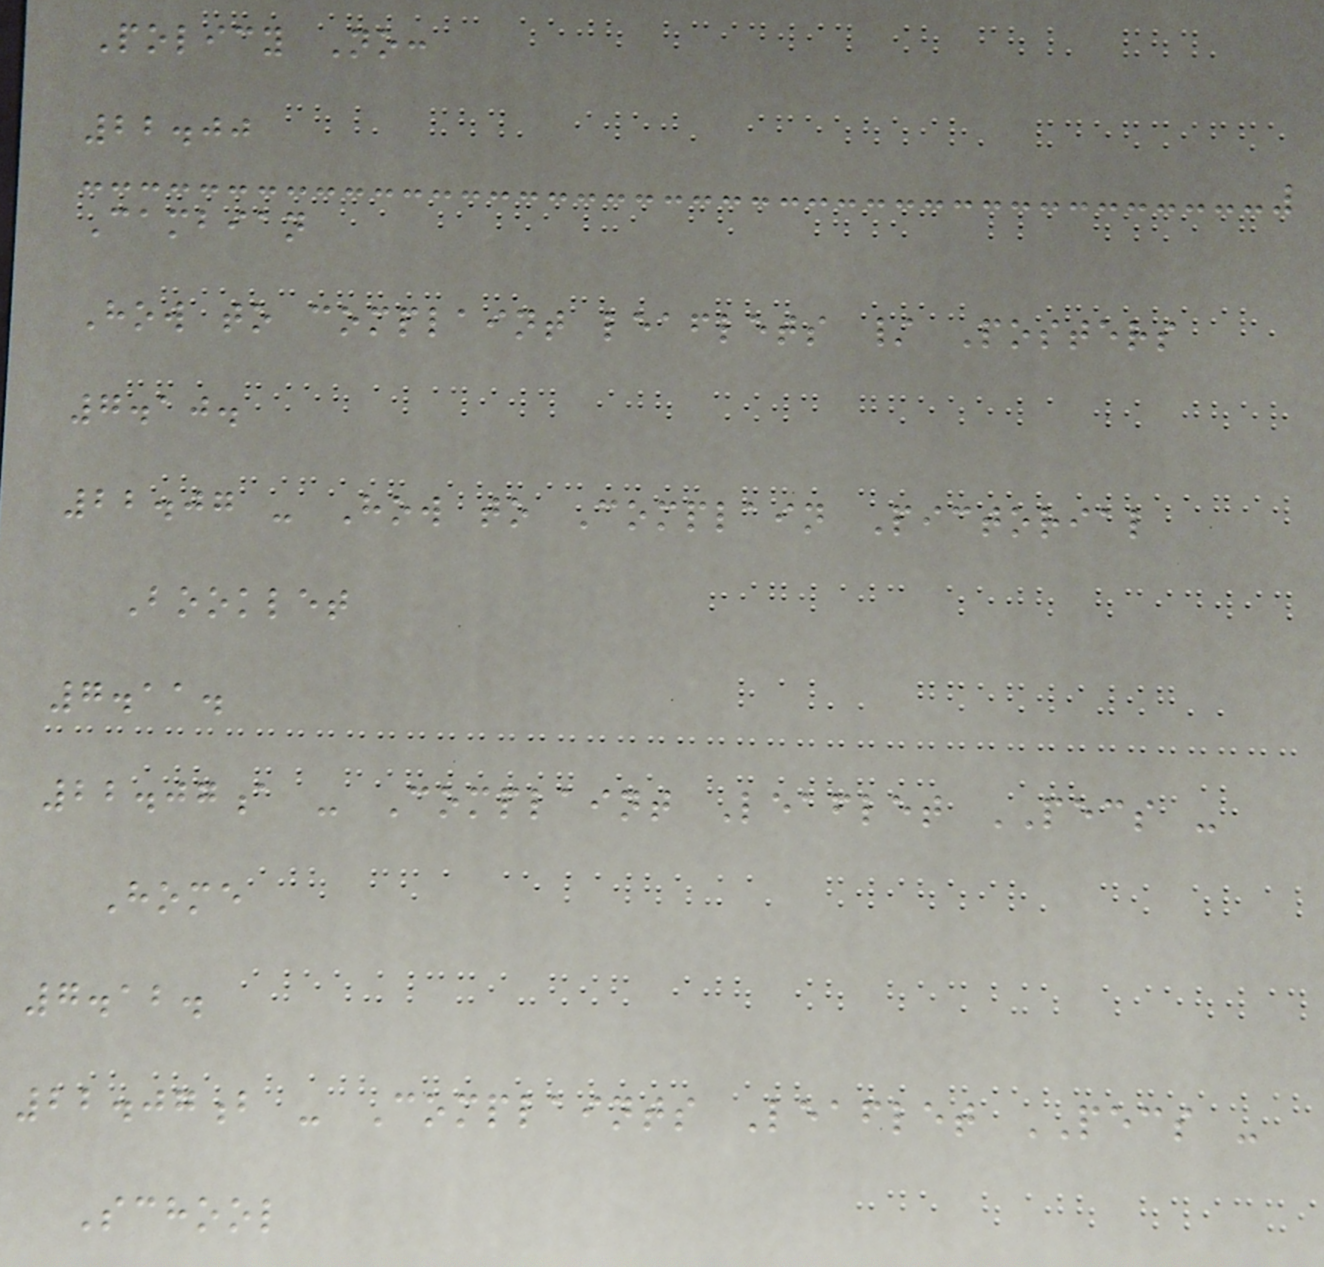Policy No:
22.00
Cambian
How to complaint leaflets / Posters
7.10.
22.07 - How to Complain Pictorial
Booklet
7.11.
22.07a - Complaint Leaflet PECS -
Home
7.12.
22.07b - Complaints Leaflet PECS -
School
